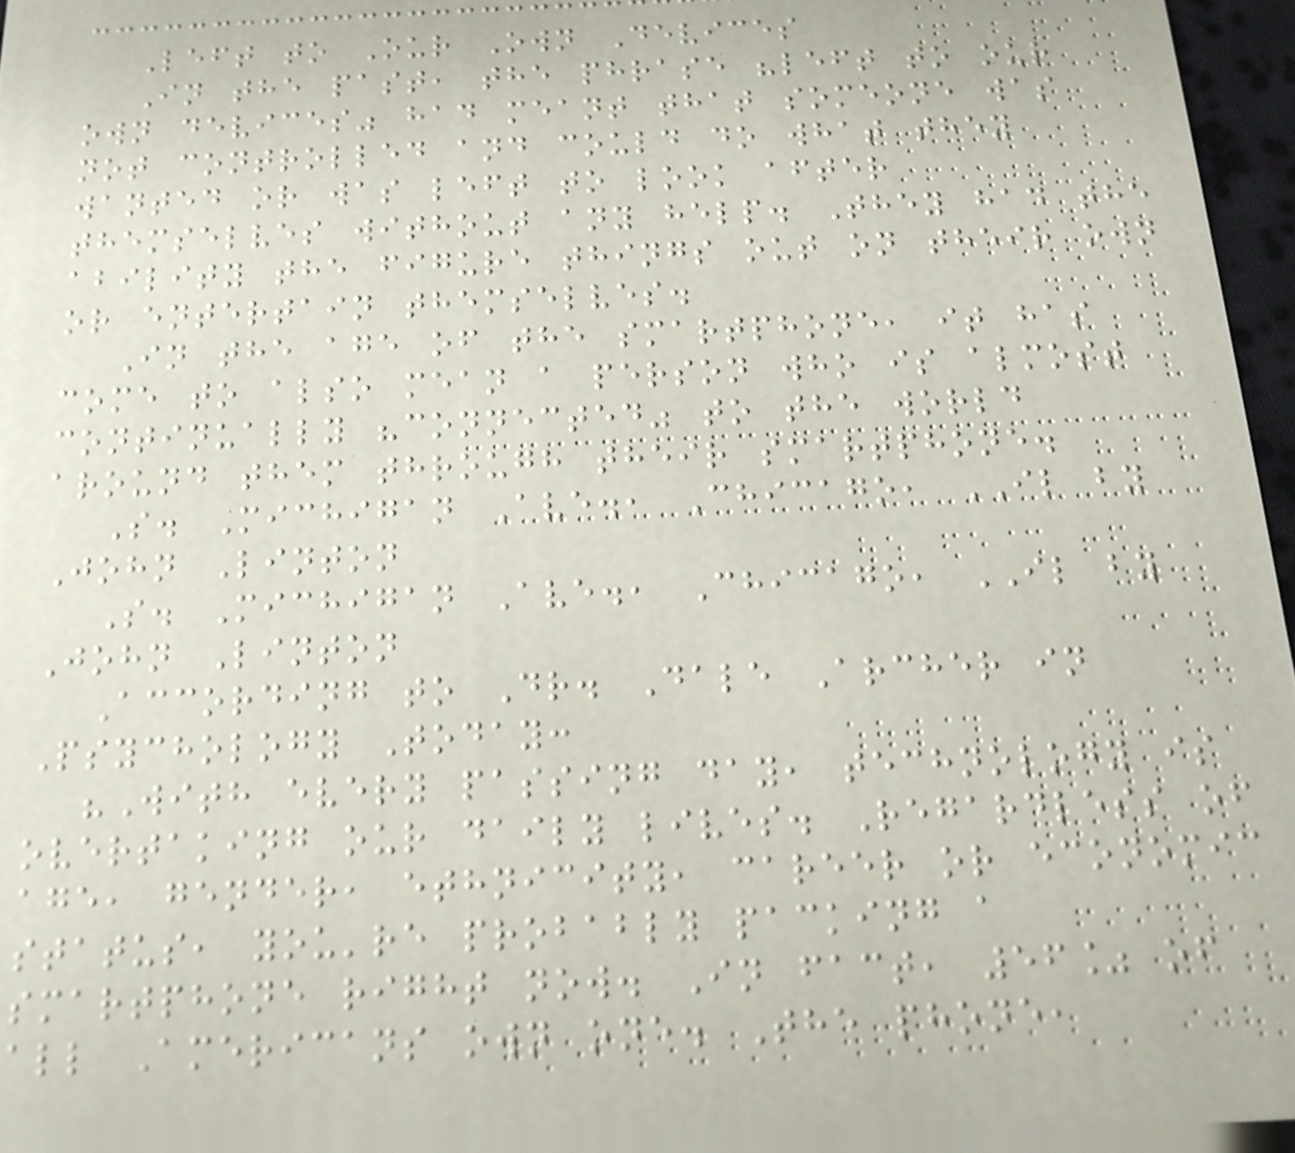Left to Our Own Devices
In the past, the phrase "left to our
own devices" had meant that someone was
not controlled and could do what they
wanted or was left to look after
themselves without any help. They had the
ability the figure things out on their own
or entertain themselves.
In the age of the smartphone, it has
come to also mean a person who is almost
continually "connected" to the world
around them through their smartphone.
S. Michigan Ave., Chicago, IL by
John Linton
S. Michigan Ave., Chicago, IL by
John Linton
According to Dr. Dale Archer in
Psychology Today:
"With every passing day, technology is
overtaking our daily lives. Regardless of
age, gender, ethnicity, career or economic
status, you're probably packing a
smartphone right now. In fact, 56% of
all Americans own one. The phone,
